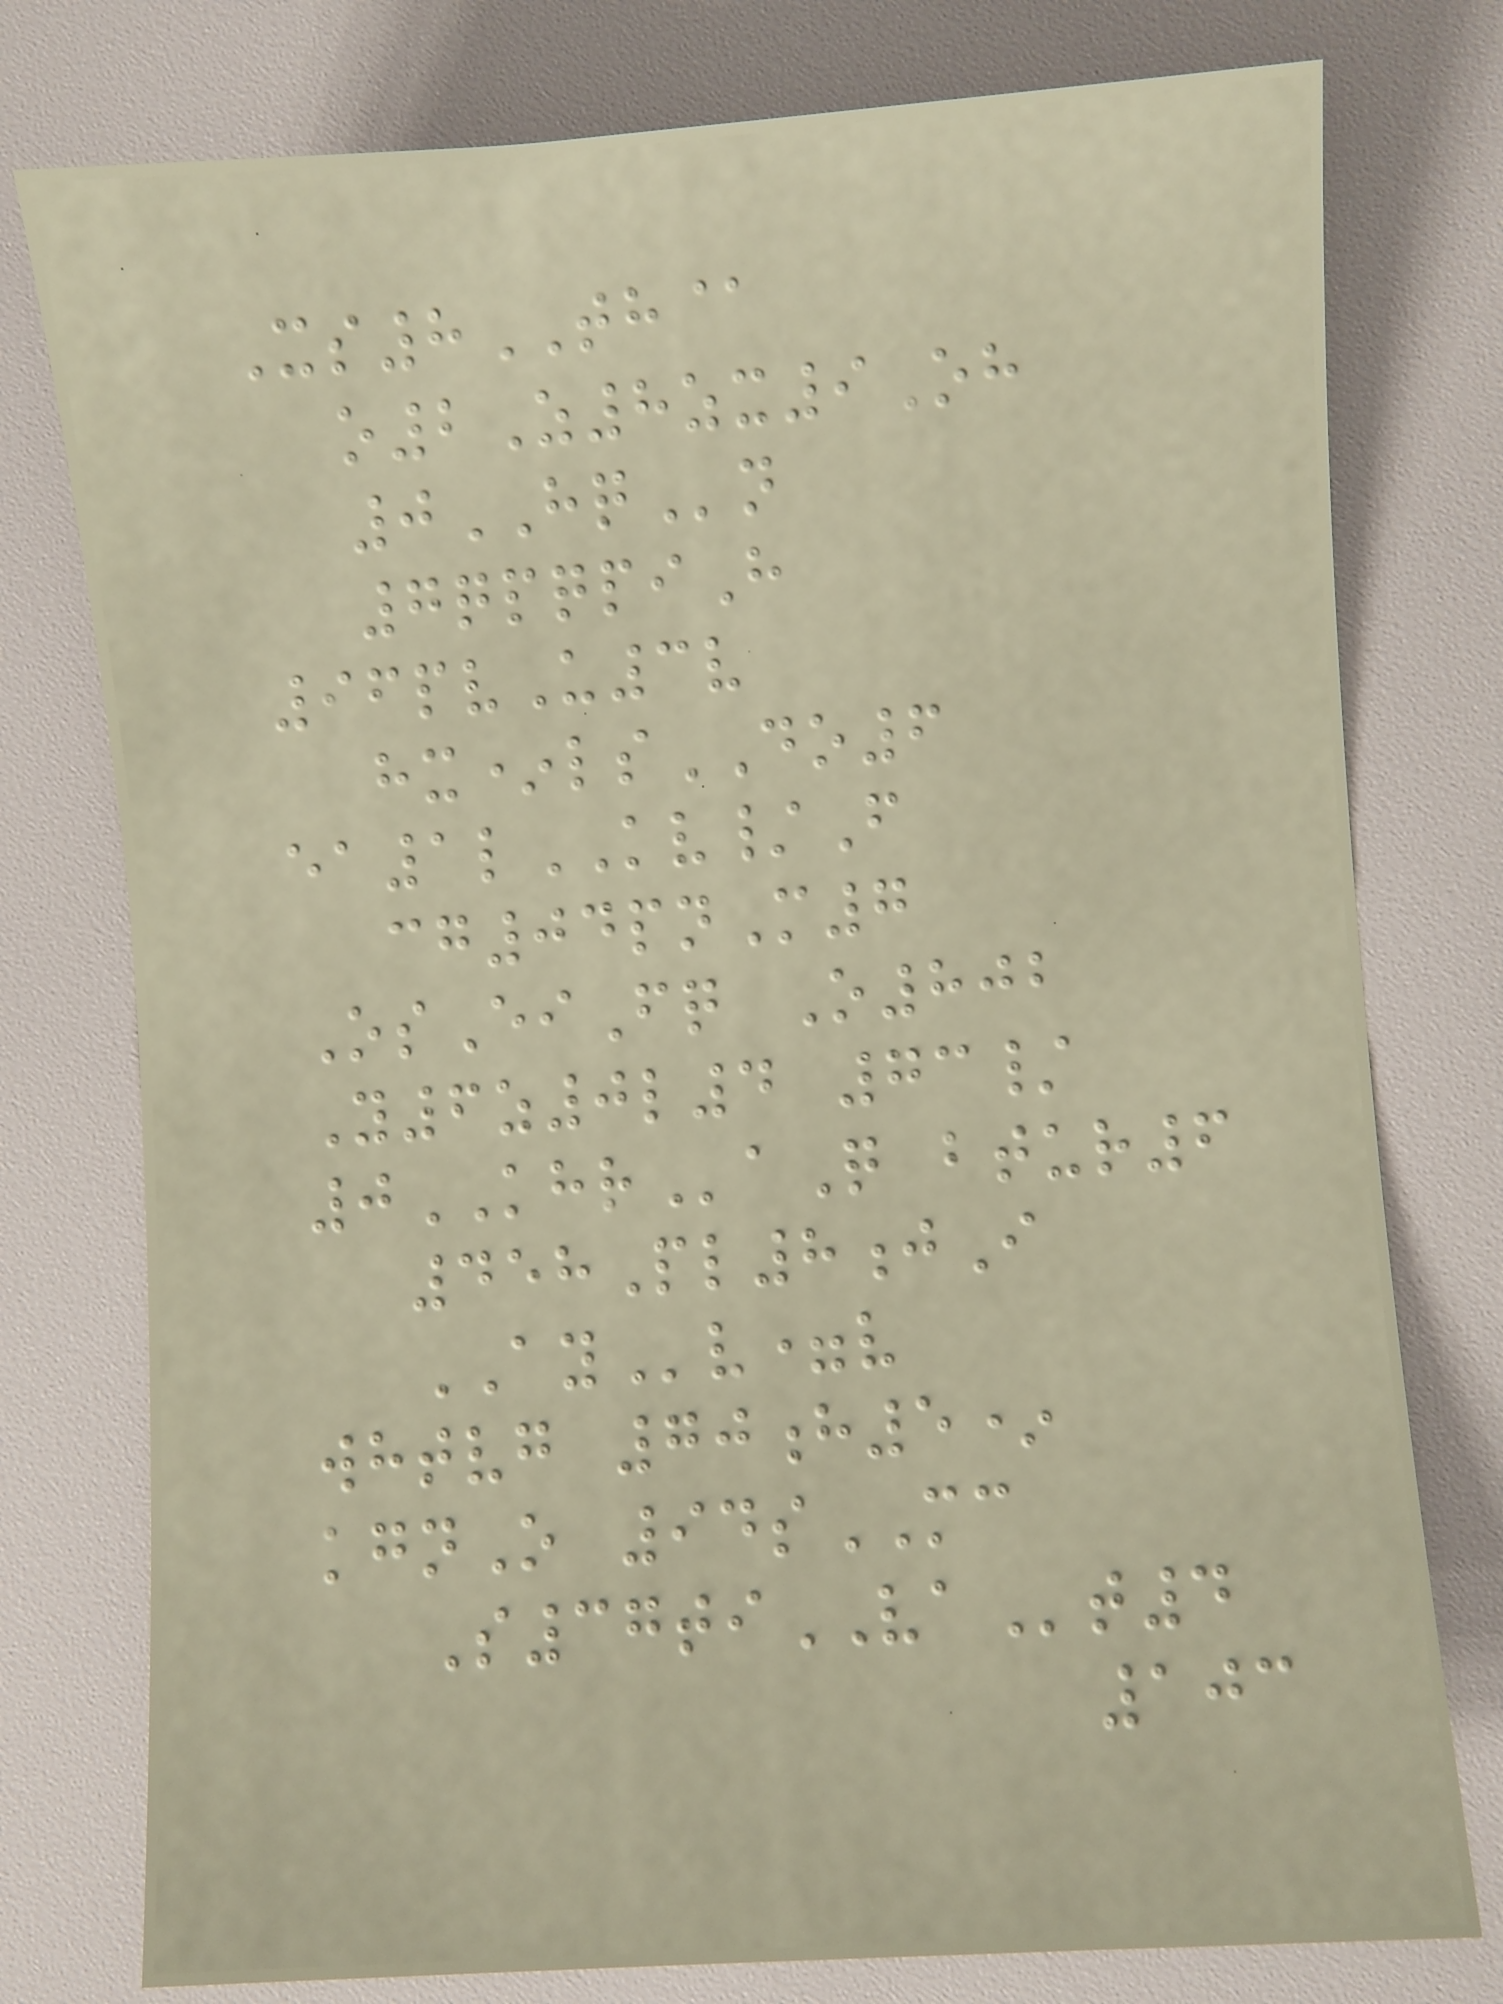Xs8TH@
o2Z8zx9Oh
0HQn
7qpqpiH
96pvU3v
hx*lsDO6
ea1lKV/F
cg04pnM7
OsEiFq O802
Y6z0l4 73/
0KHRaQ btur6
458Pl8jI
AYv=v
whtvg 70h5*
kgnO 94sMC
S37tiVAt4
103
